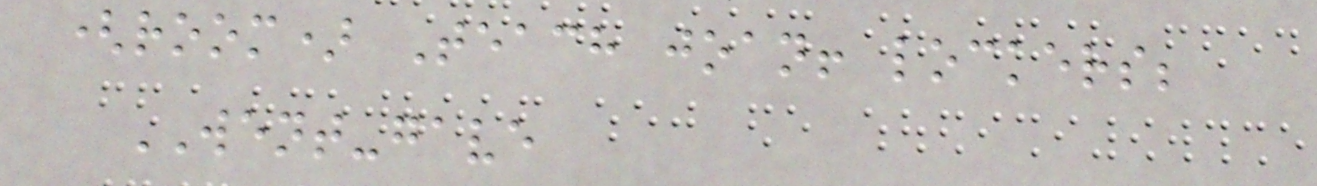(room) Teach joan! lockers;
WENT-gave
